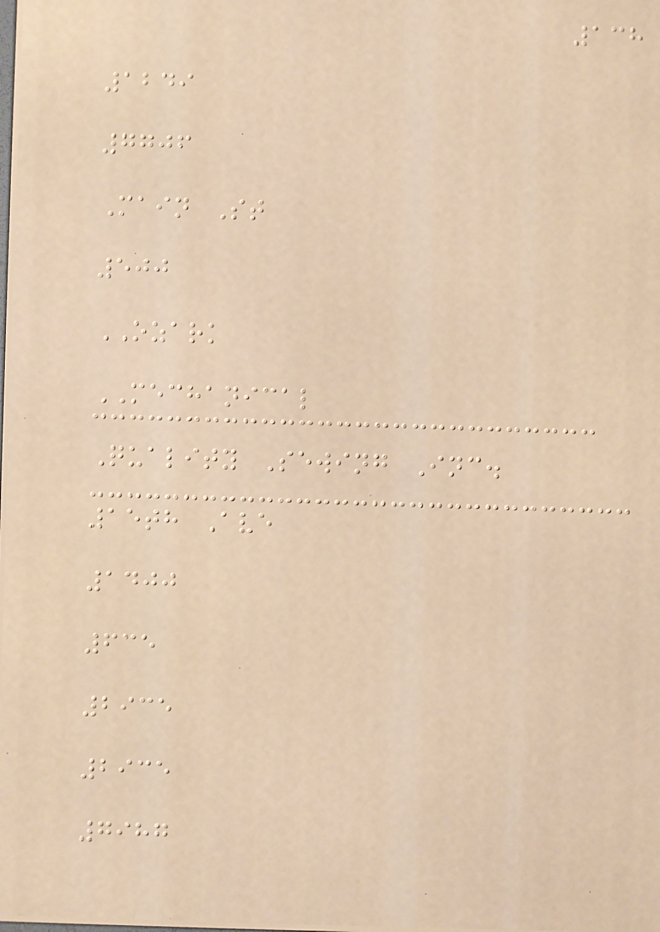138
1249
7706
Main St
500
OZARK
MECHANICAL
Quality Sewing Inc.
15th Ave
1400
635
2935
2935
7987
